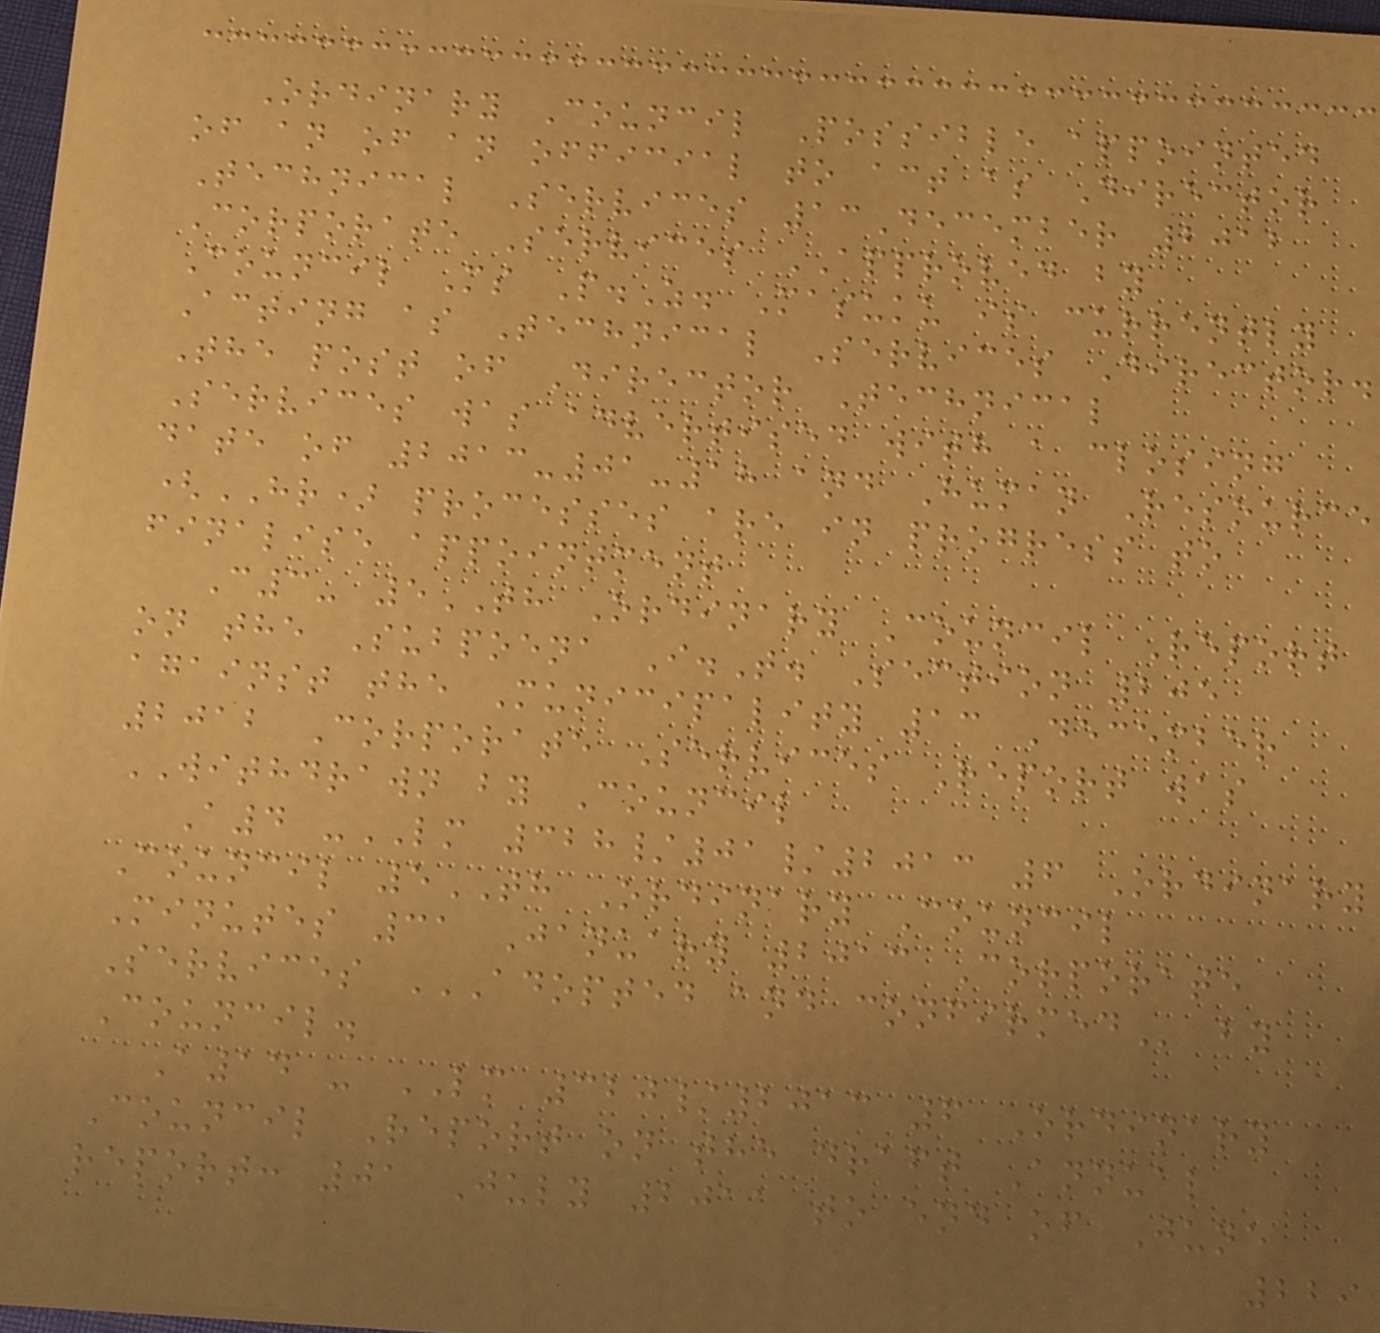Ordinary Council Possible appointed
of an of an official to act as Director
Technical Services 13December 2012
Corporate Services APPROVED by
Council Ms P.Z. Masuku is currently
Acting as Technical Services Director.
The post of Director Technical
Services was advertised with a closing
date of 2013-01-18 and Human Resource
(HR) processes are in progress to
finalise appointment
C3- 5TH Ordinary Council Report
on the Subpoena I.T. Section 205
against the Municipality 13 December
2012 Corporate Services Report was
WITHDRAWN by Council
A4 -LM 328/01/2013 6 Ordinary
Council 5TH Ordinary Council
Minutes 31 January 2013 Corporate
Services ADOPTED AND CONFIRMED by
Council.
A14 - LM 320/2013 6 Ordinary
Council Report on the draft Annual
report: 01 July 2011 to end of June
229
